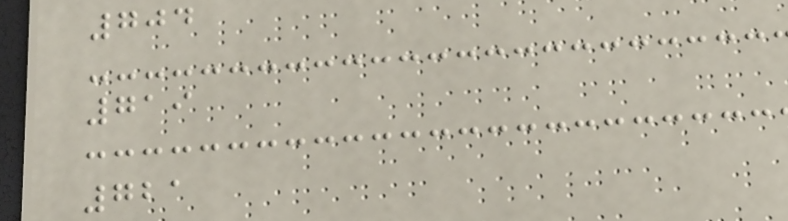704
719
721
